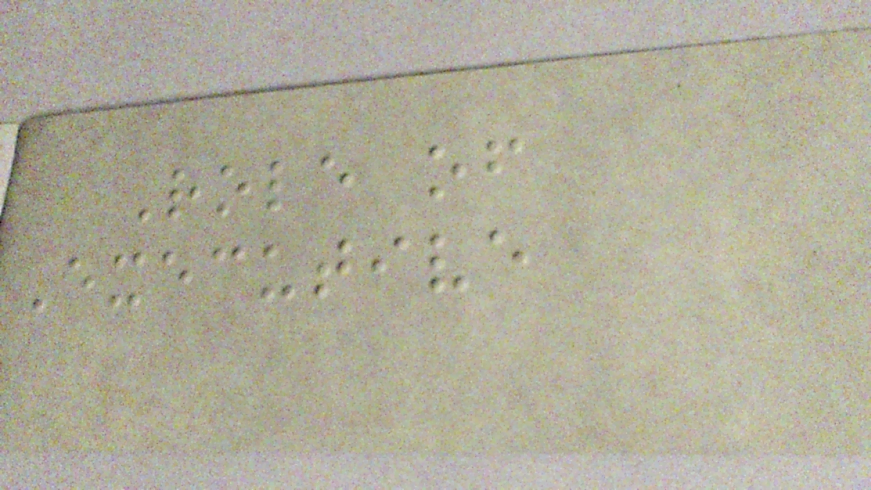Role of
Executive
